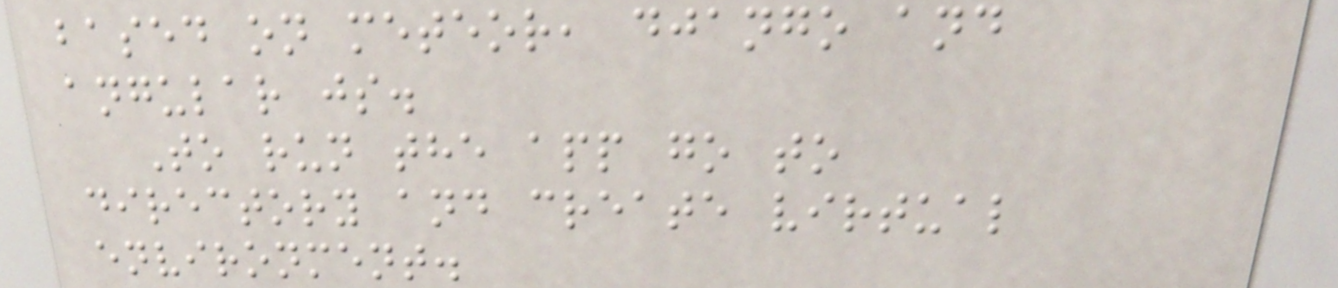based on meteor, django and
angular js.
To run the app go to
directory and create virtual
environment.
